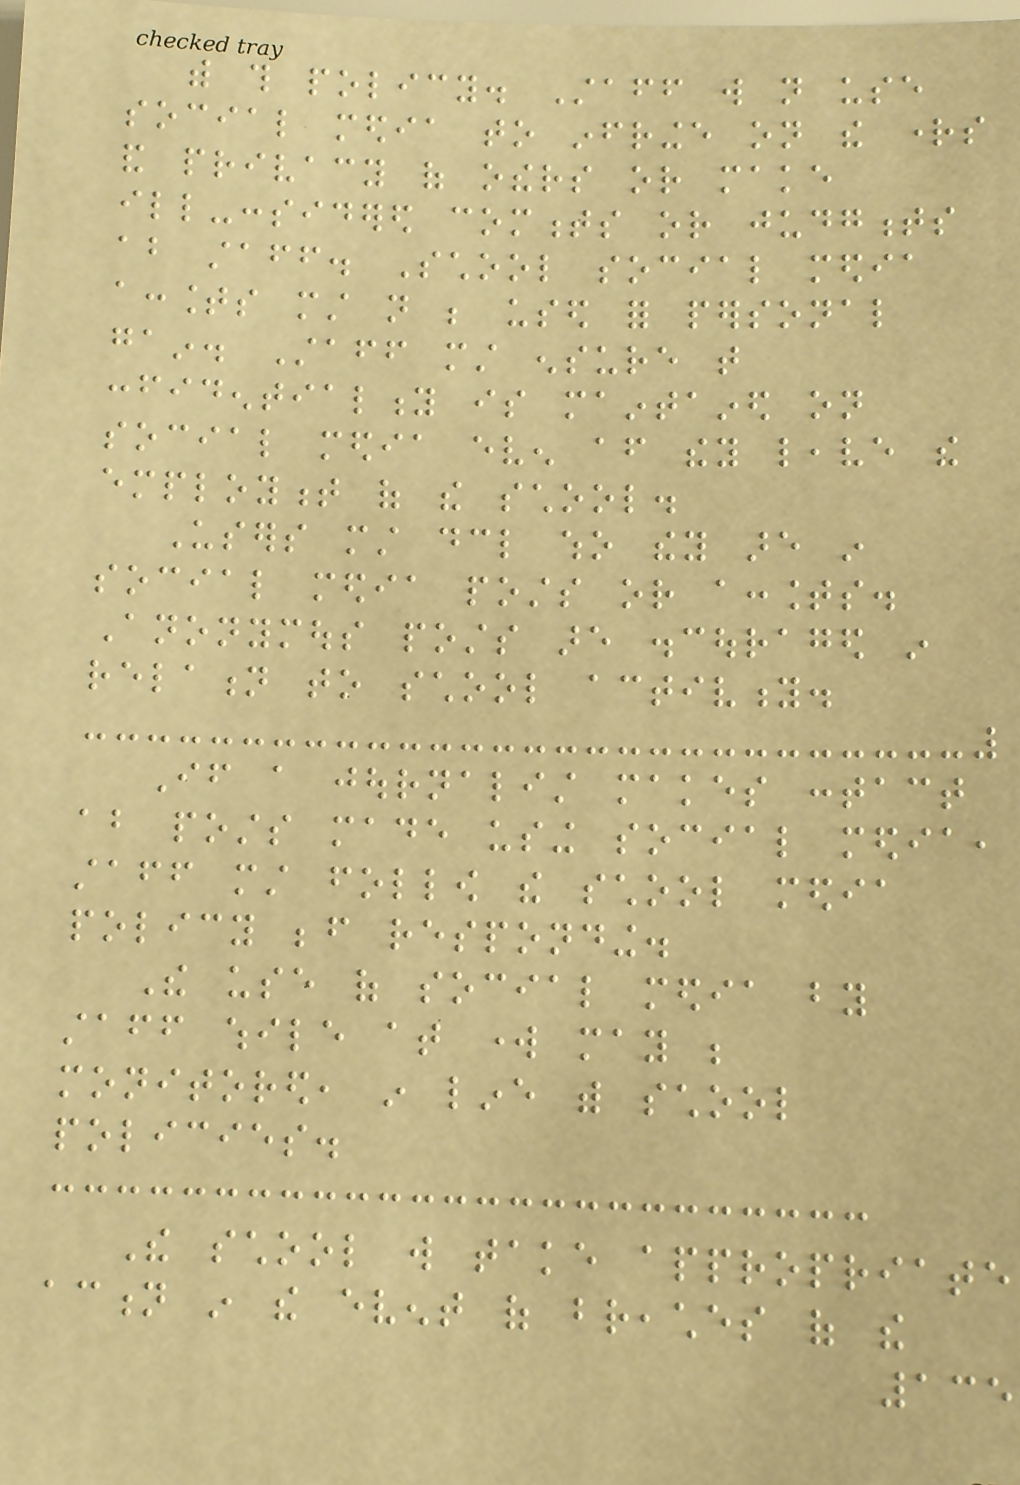with this policy. Staff will not use
social media to infringe on the rights
and privacy of others or make
ill-considered comments or judgments
about staff. School social media
accounts must not be used for personal
gain. Staff must ensure that
confidentiality is maintained on
social media even after they leave the
employment of the school.
Users must declare who they are in
social media posts or accounts.
Anonymous posts are discouraged in
relation to school activity.
If a journalist makes contact
about posts made using social media,
staff must follow the school media
policy before responding.
The use of social media by
staff while at work may be
monitored, in line with school
policies.
The school will take appropriate
action in the event of breaches of the
135
